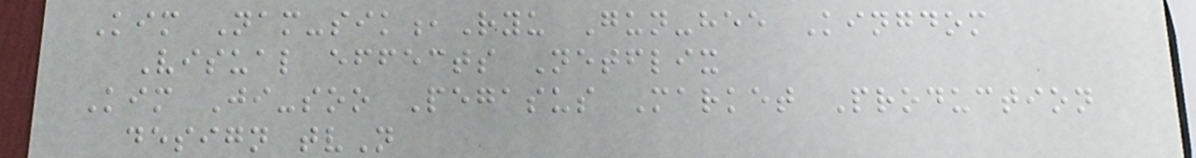Kim Nam-sik,Ryu Gun-hee Kingdom
Visual effects Netflix
Kim Ji-soo Pegasus Market Production
design tvN
